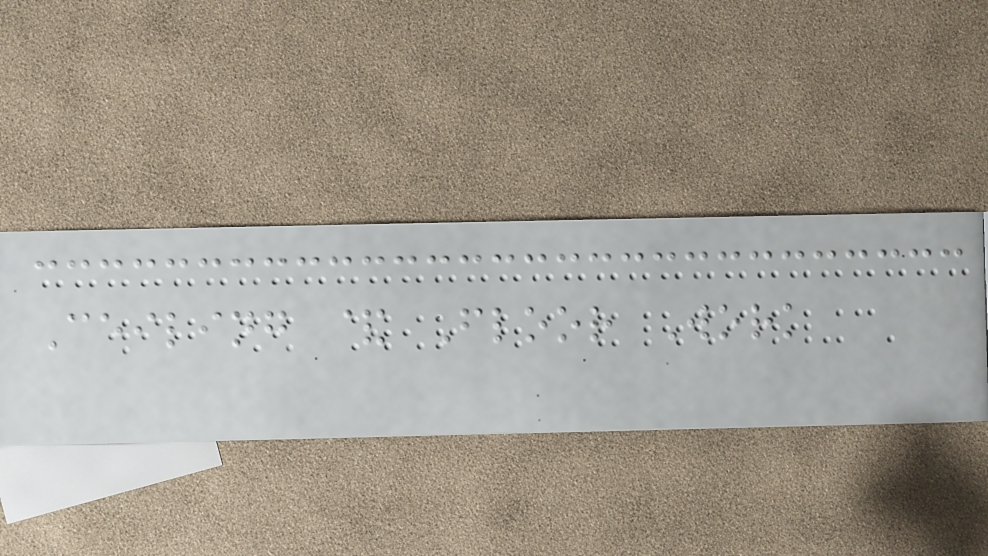Ceiling & Floor Work
